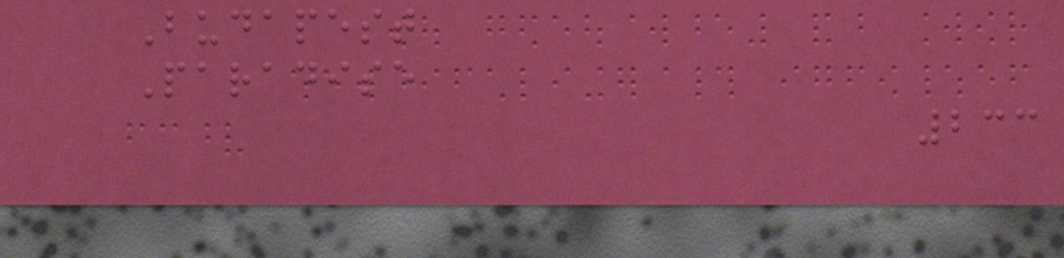Budapest
Paradise
233
